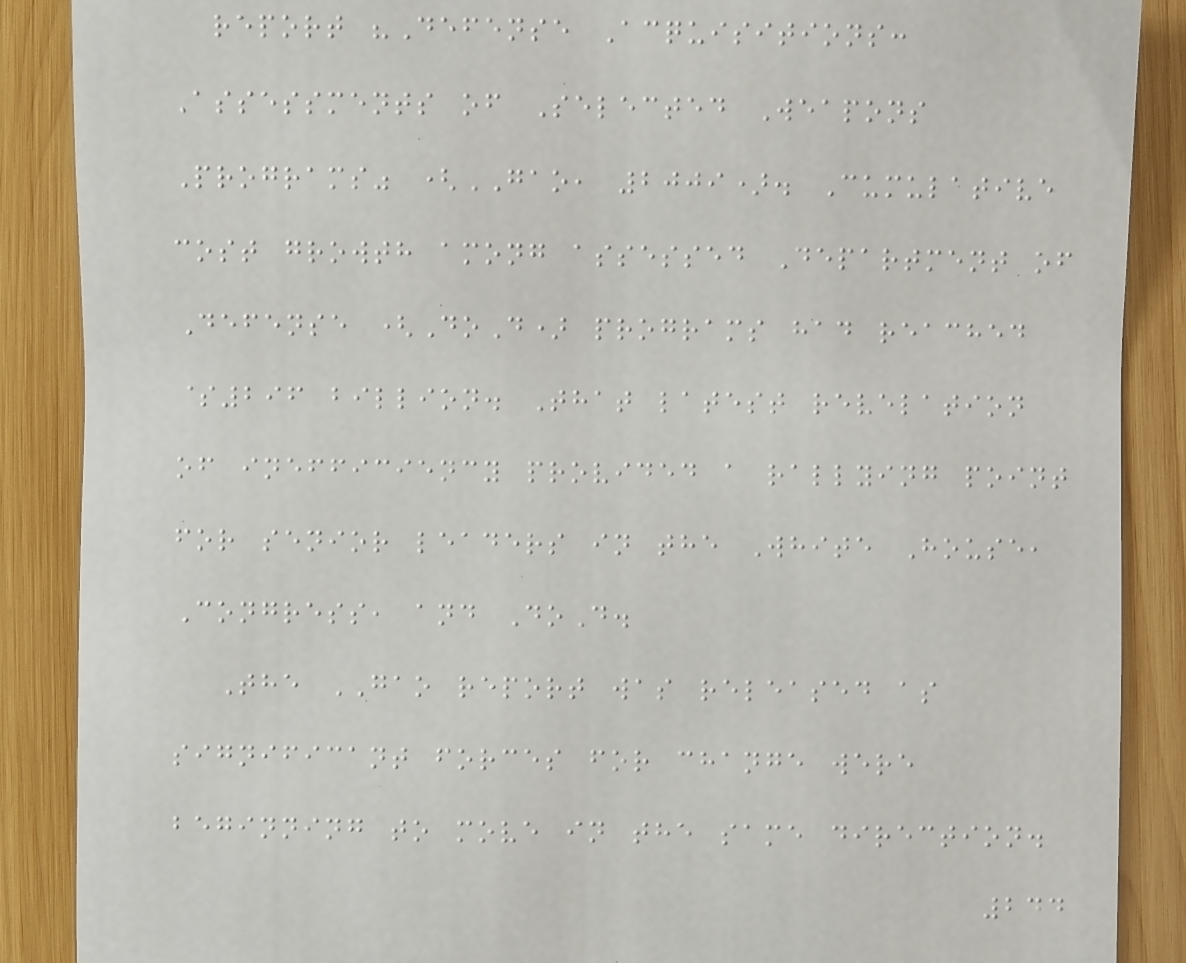report "Defense Acquisitions:
Assessments of Selected Weapons
Programs" (GAO, 2009). Cumulative
cost growth among assessed Department of
Defense (DoD) programs had reached
$296 billion. That latest revelation
of inefficiency provided a rallying point
for senior leaders in the White House,
Congress, and DoD.
The GAO report was released as
significant forces for change were
beginning to move in the same direction.
244
